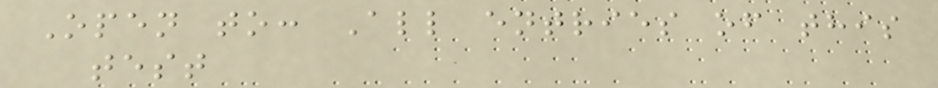Open to: All entries of this
test
